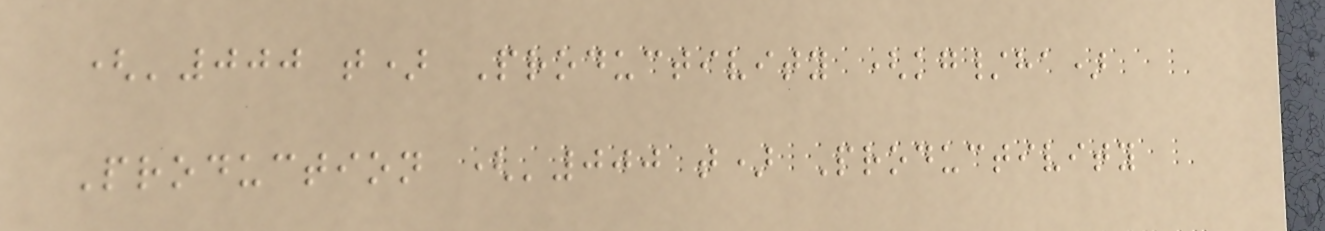('000 t) Productivity (kg/ha)
Production ('000 t) Productivity
